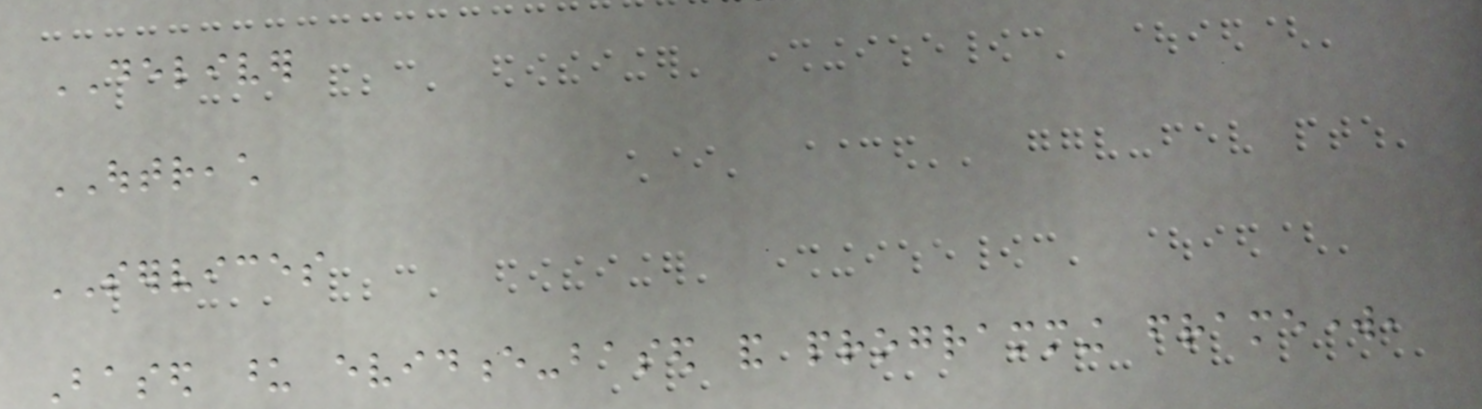DELIVER
OUTREACH
SERVICES
Based upon evidence-based and programming framework,
